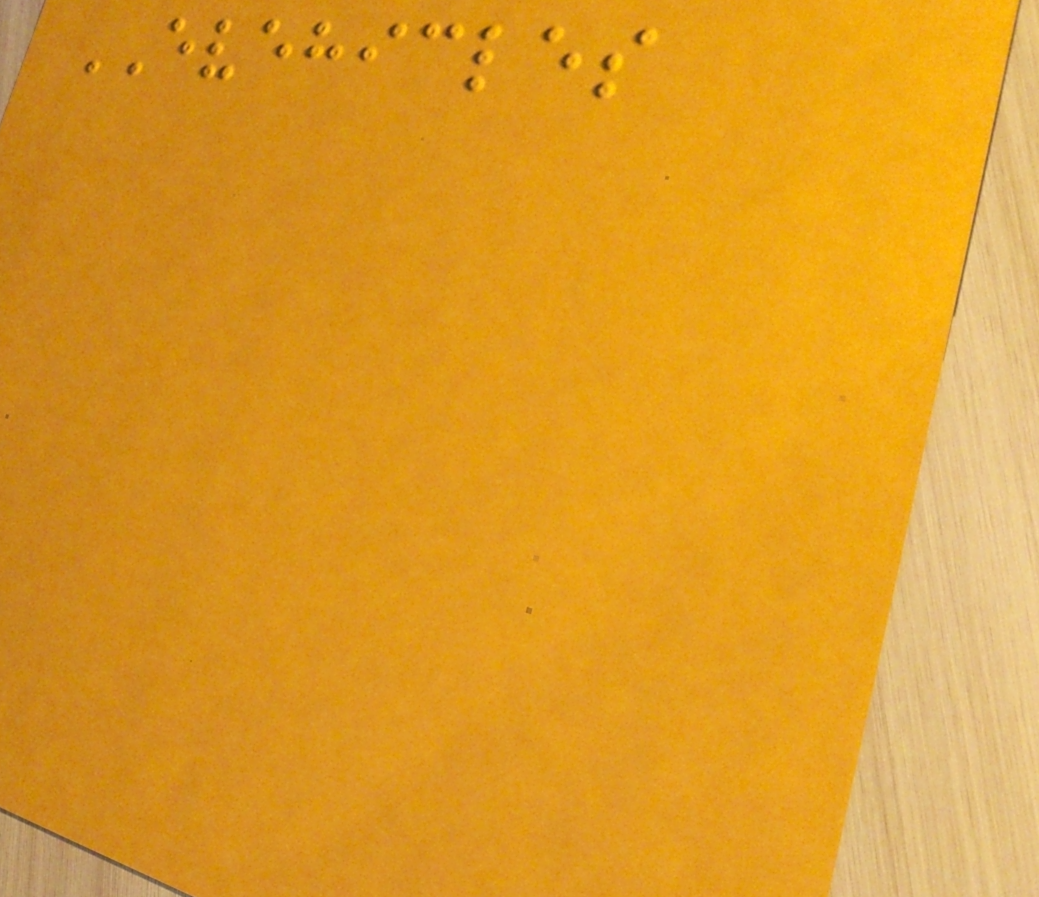EVEHICLES
